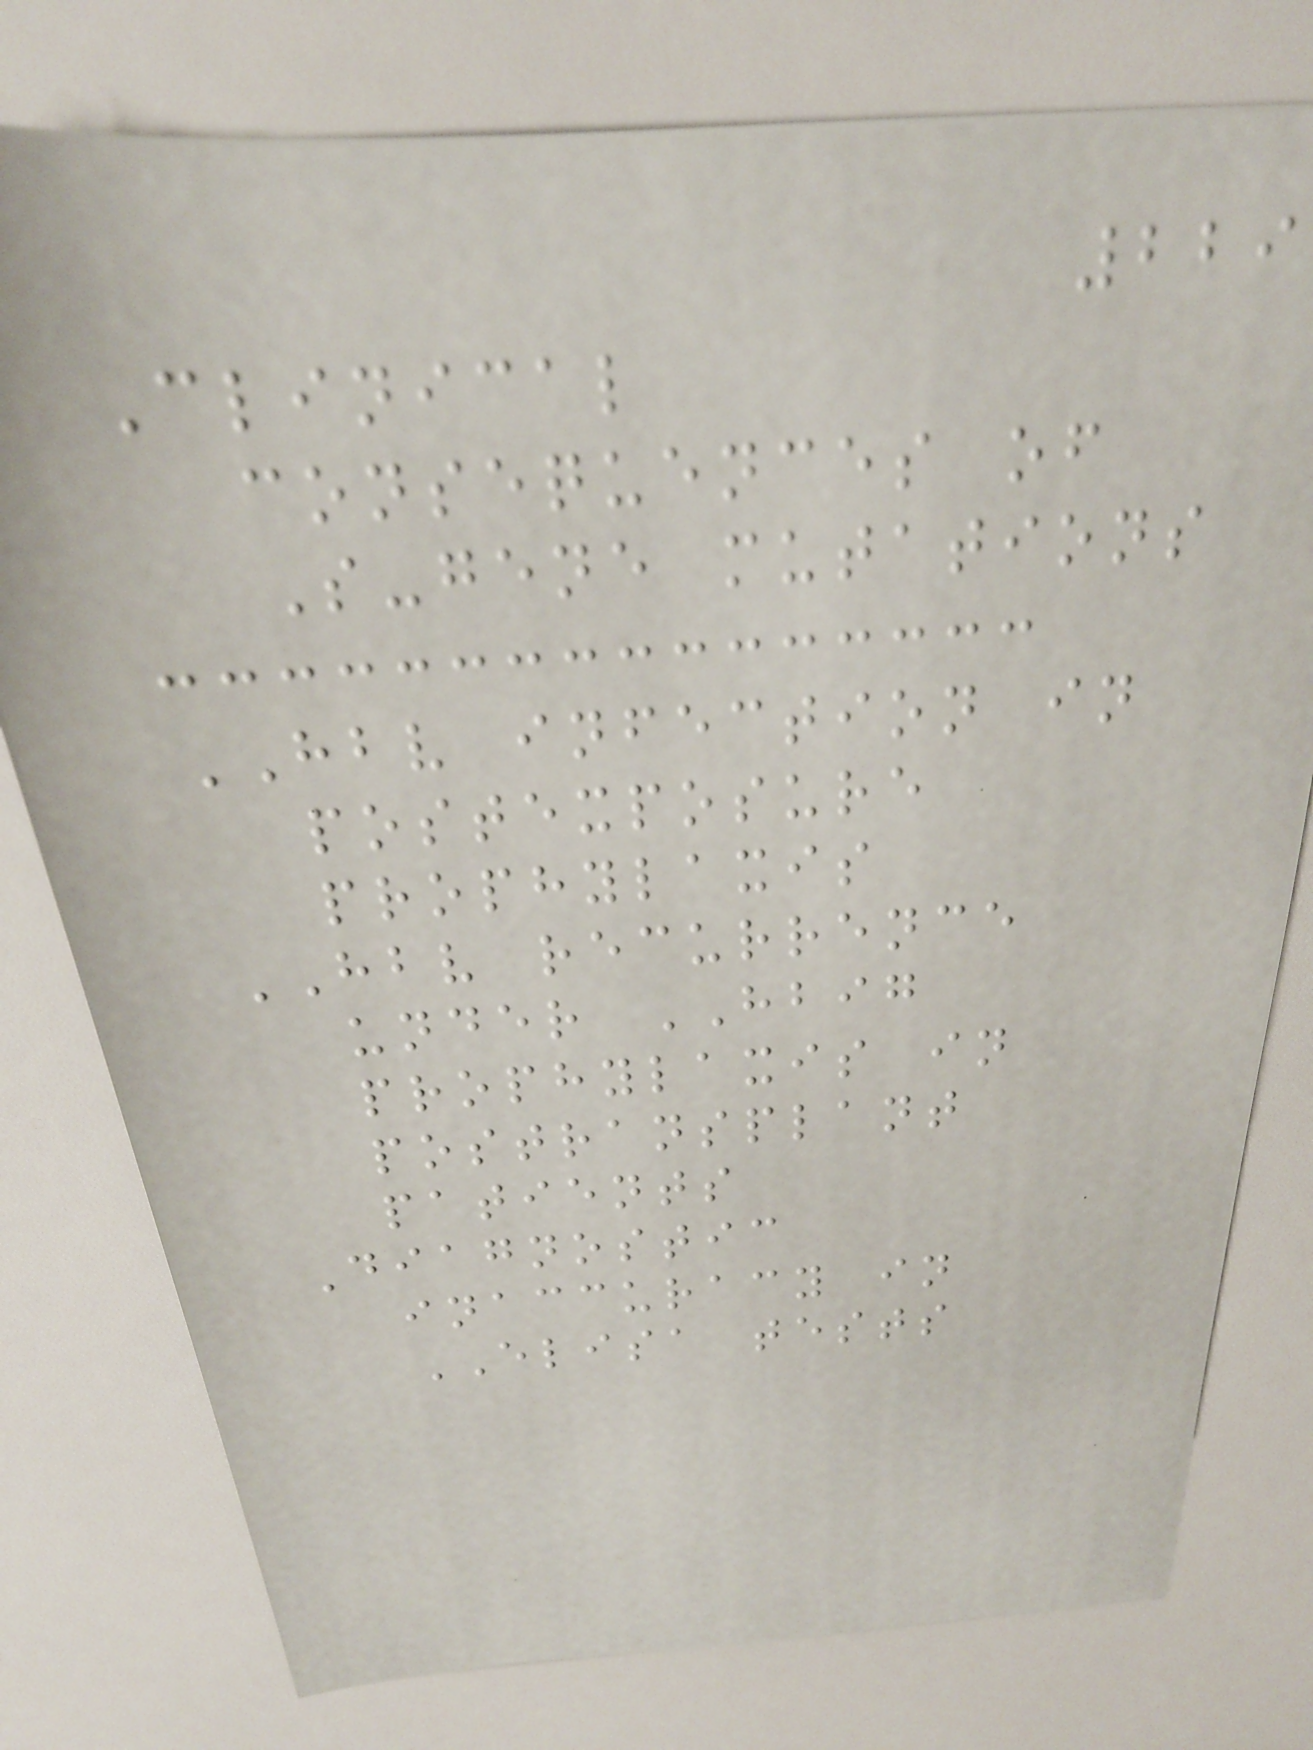229
Clinical
consequences of
S-gene mutations
HBV infection in
postexposure
prophylaxis
HBV recurrence
under HBIG
prophylaxis in
postransplant
patients
Diagnostic
inaccuracy in
ELISA tests
